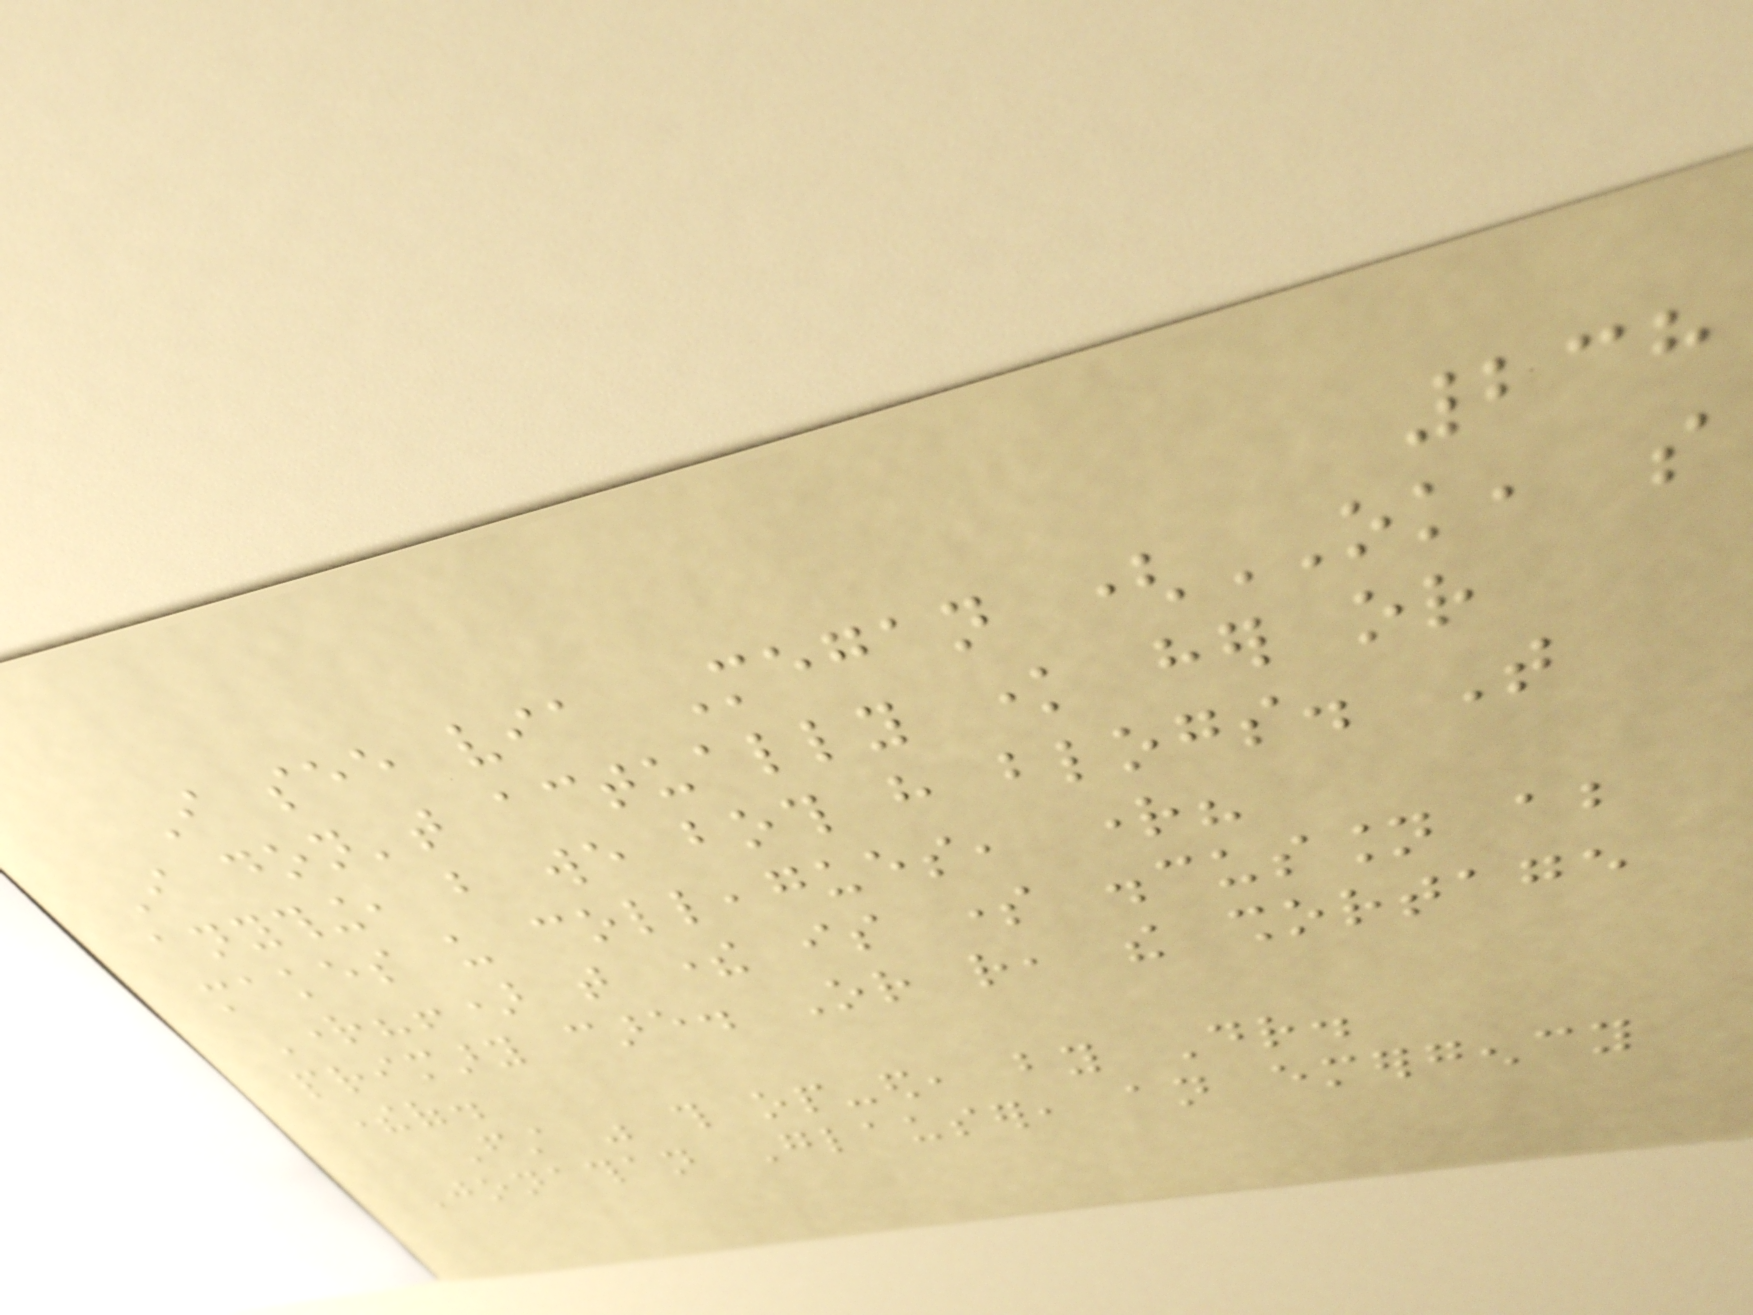238
I see via Megan (OK, so
I don't actually know her or
anything, but we both have blogs. That
makes us colleagues, right?
Right?!) that there is some discussion about
primary care. Or rather, the shortage
thereof.
First was this op-ed, by Dr.
Jonathan Glauser, an emergency
